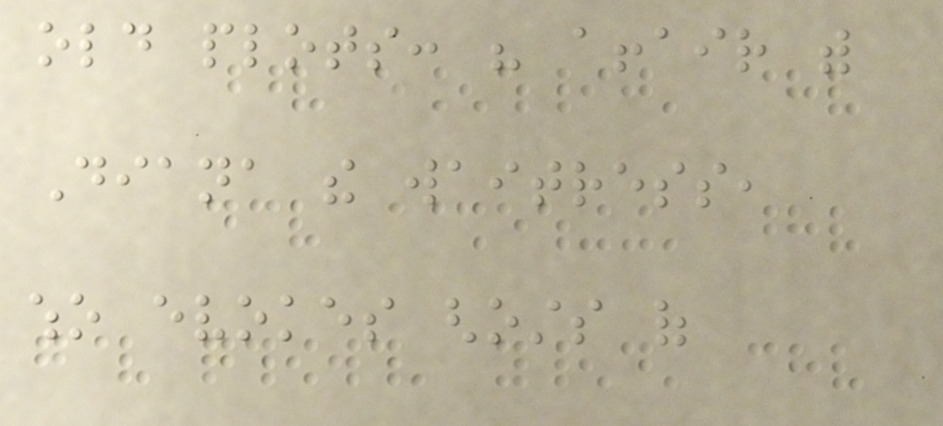old plots: his affair with
Diana the waitress,
who evokes ghosts of
